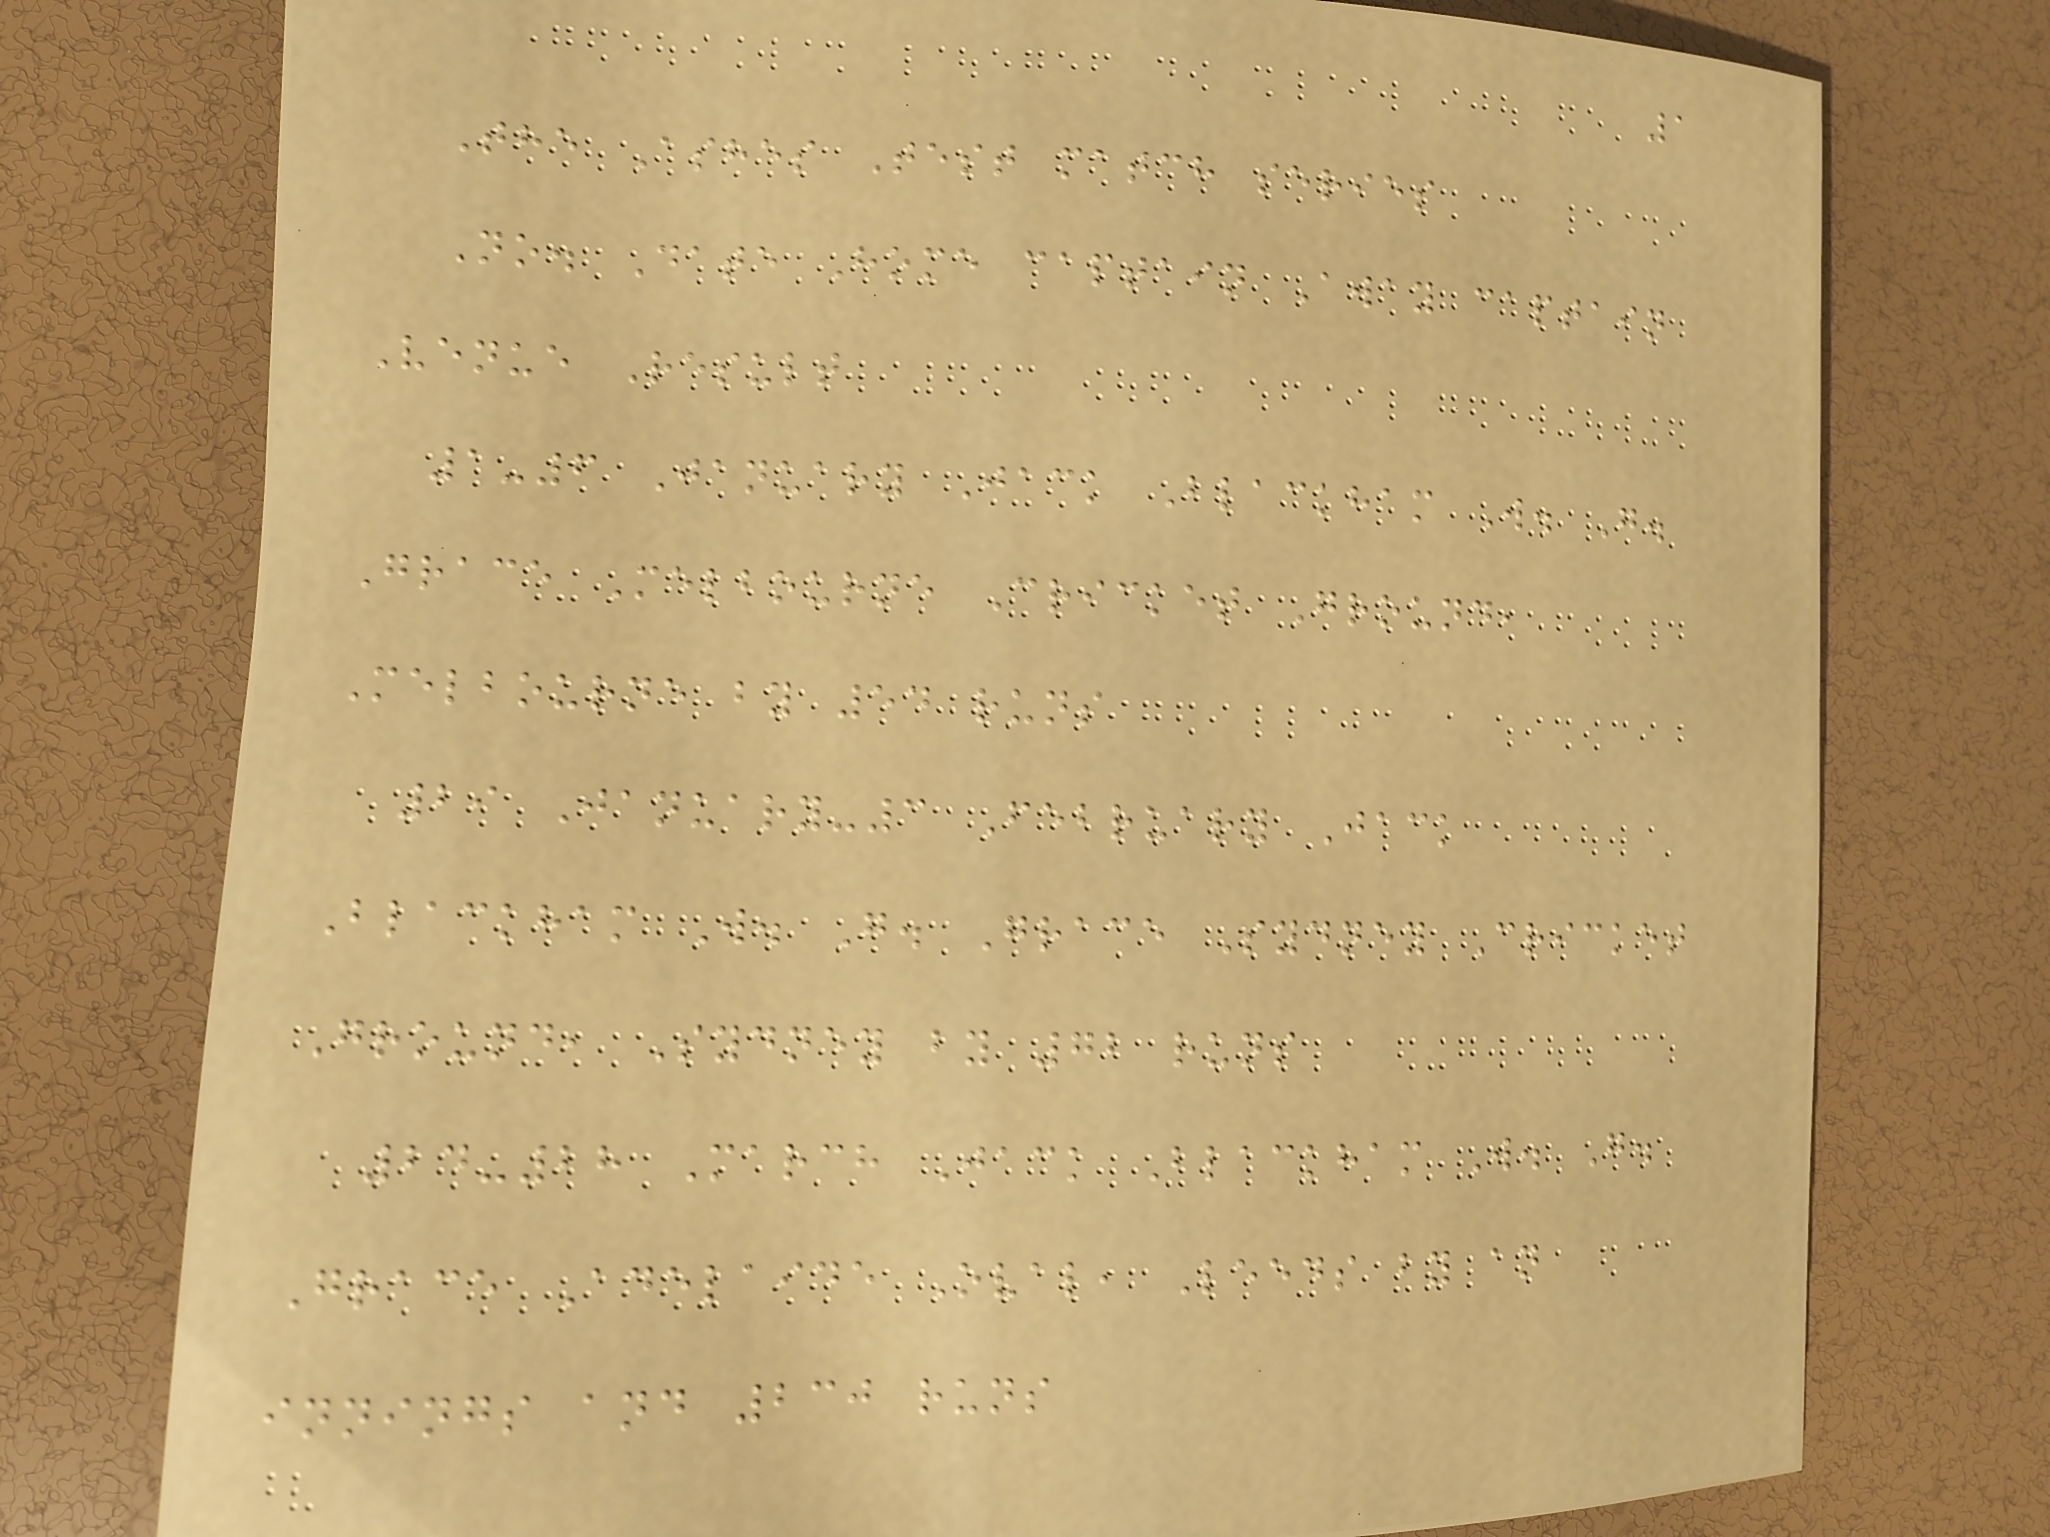1
The Ashes Test match series
No. Date Home captain Away captain
Venue Result
1-6 January Jack Blackham W. G.
Grace Melbourne Cricket Ground,
Melbourne by 54 runs
29 January-3 February Jack
Blackham W. G. Grace Sydney Cricket
Ground, Sydney by 72 runs
24-28 March Jack Blackham W. G.
Grace Adelaide Oval, Leeds by an
innings and 230 runs
